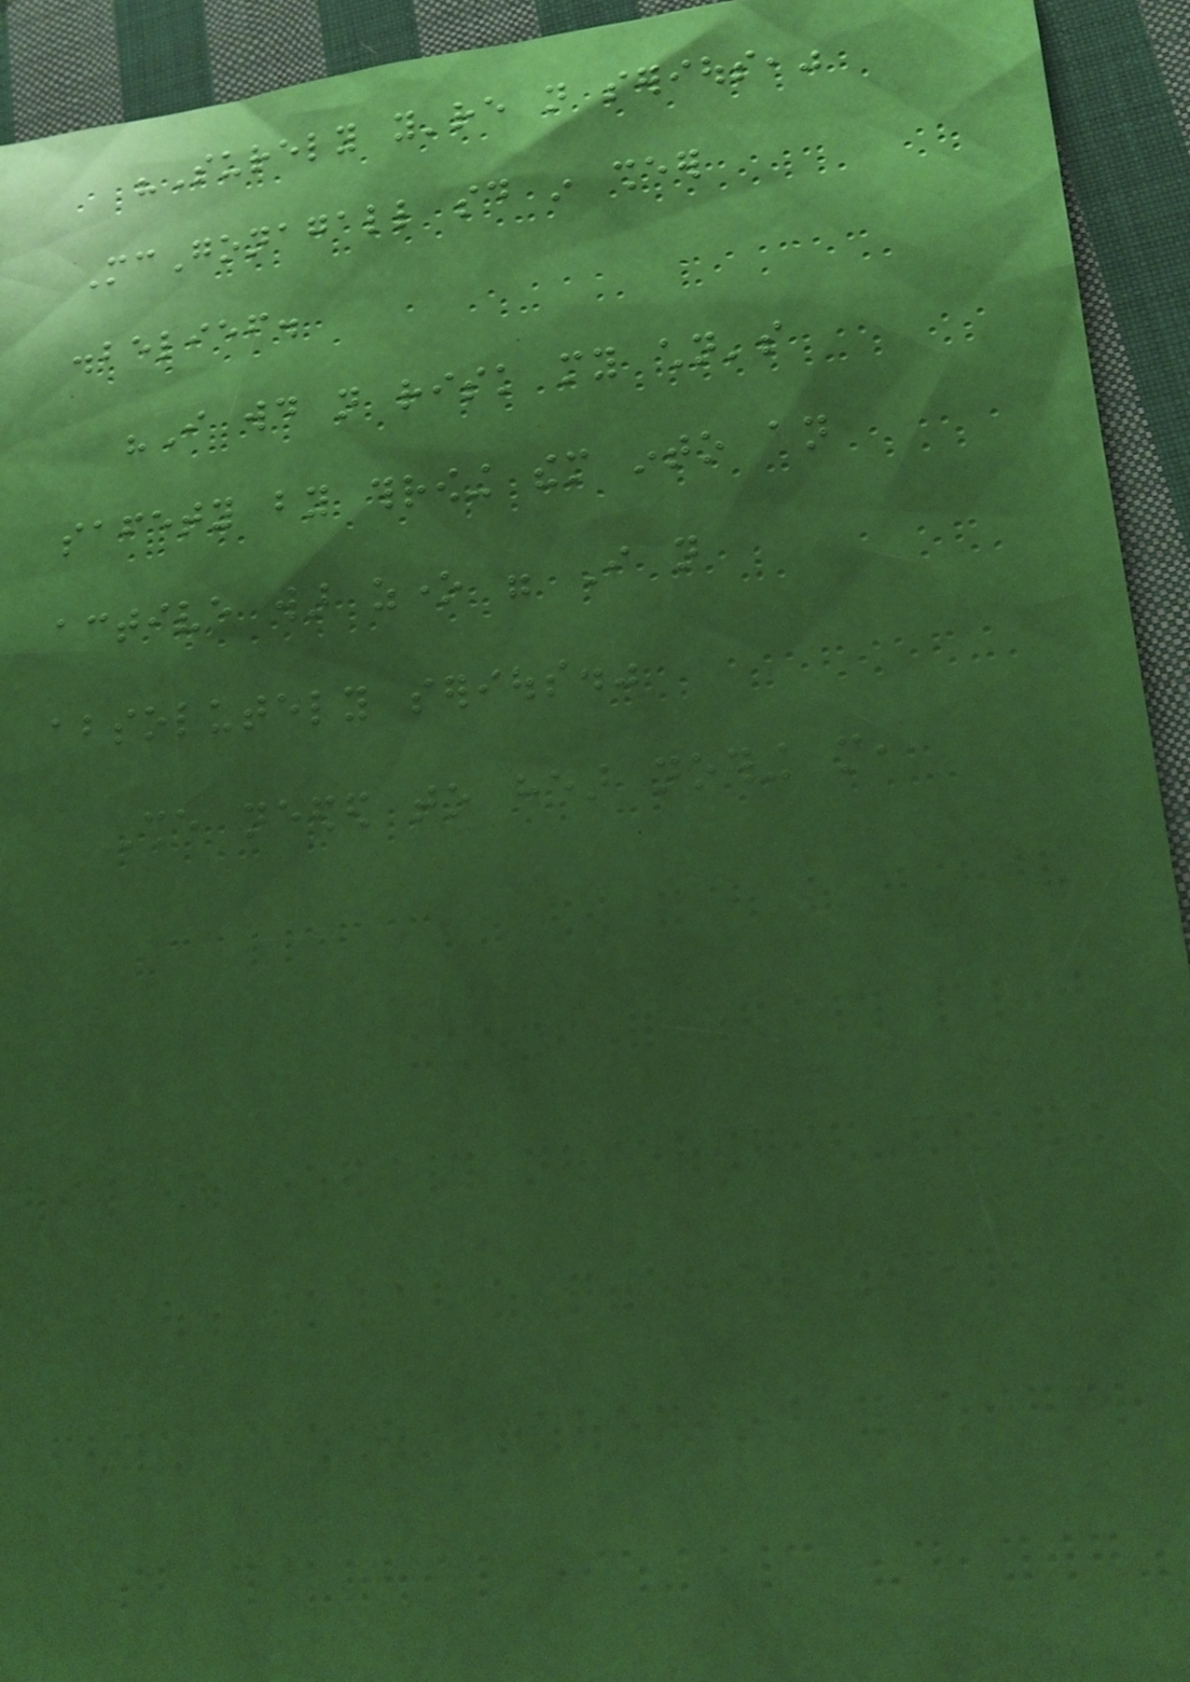"Surely you're not serious,"
McGonagall said in sheer
disbelief.
"I would not risk my children's
safety by throwing them into an
active war zone were I not
absolutely serious."
She needed to hear nothing more,
